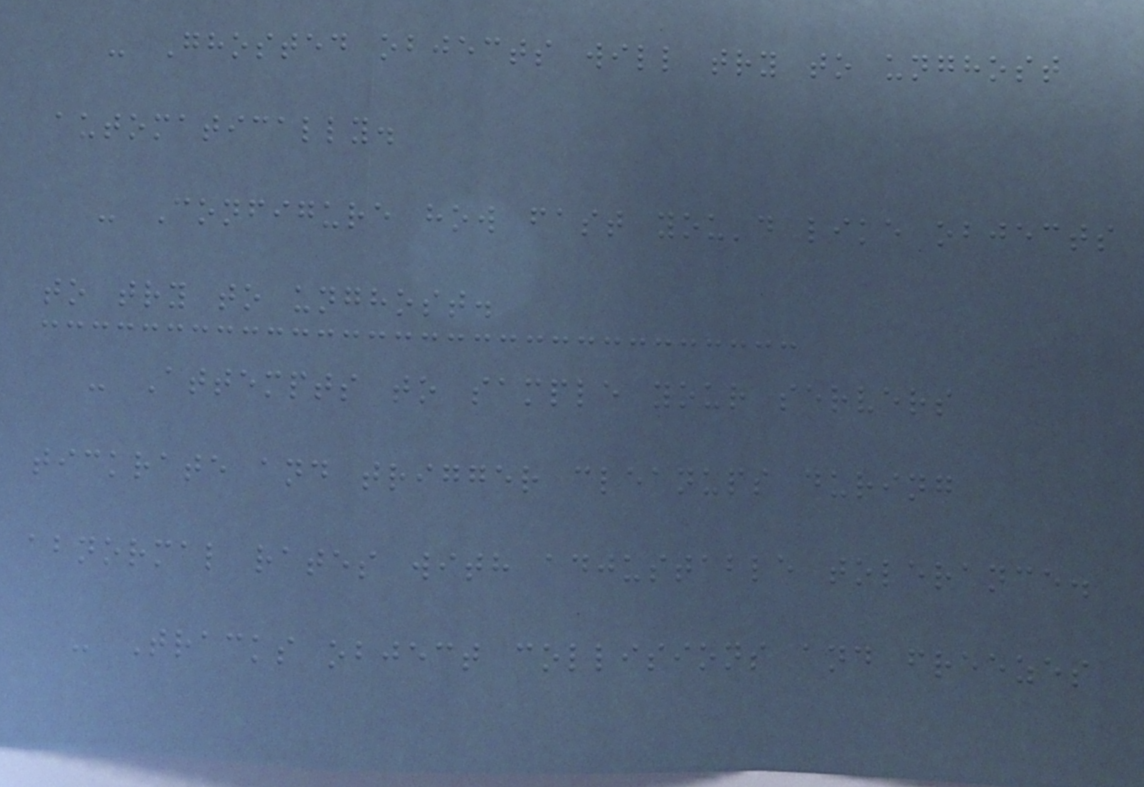- Ghosted objects will try to unghost
automatically.
- Configure how fast you'd like objects
to try to unghost.
- Attempts to sample your servers
tickrate and trigger cleanups during
abnormal rates with adjustable tolerance.
- Tracks object collisions and freezes
